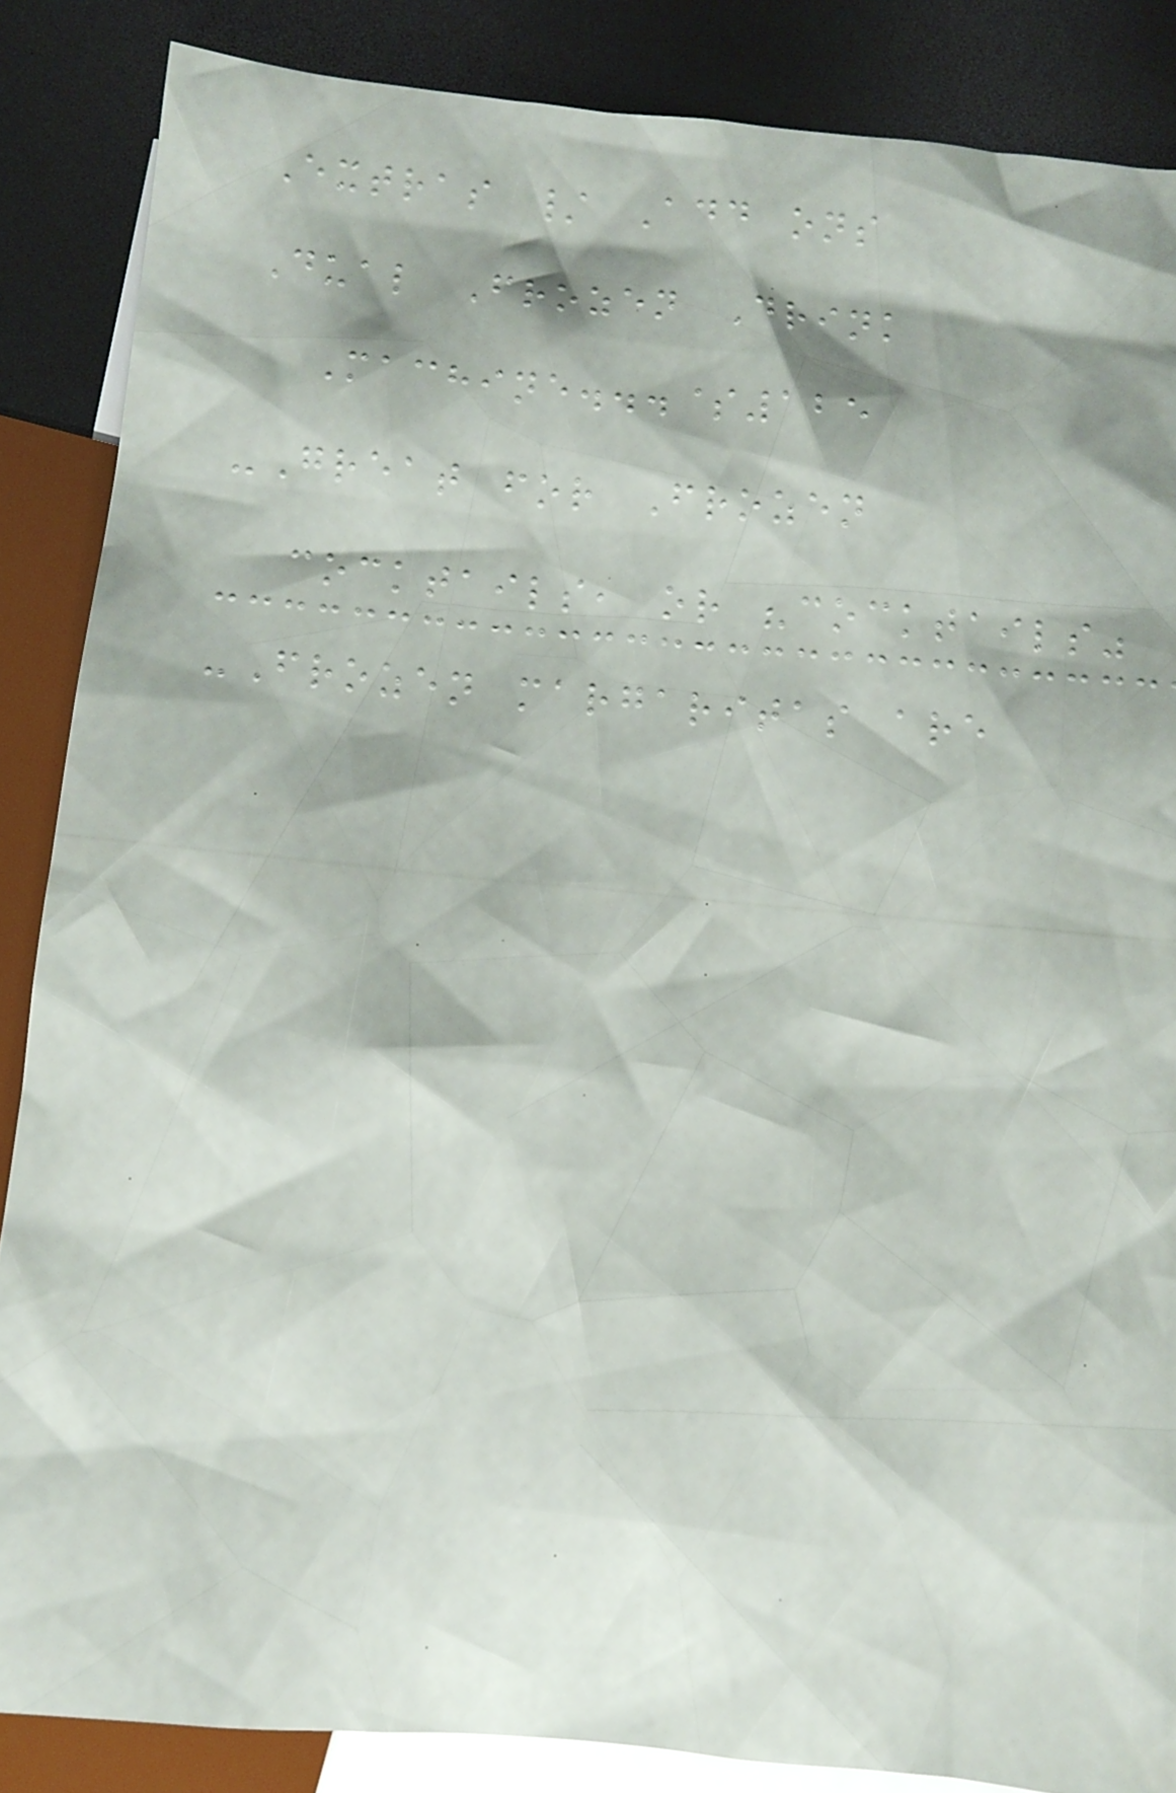Extras / Add ons
Dual Frozen Drink
Machine...$125
-Great for Frozen
cocktails, or "cocktails"
-Frozen margaritas are
